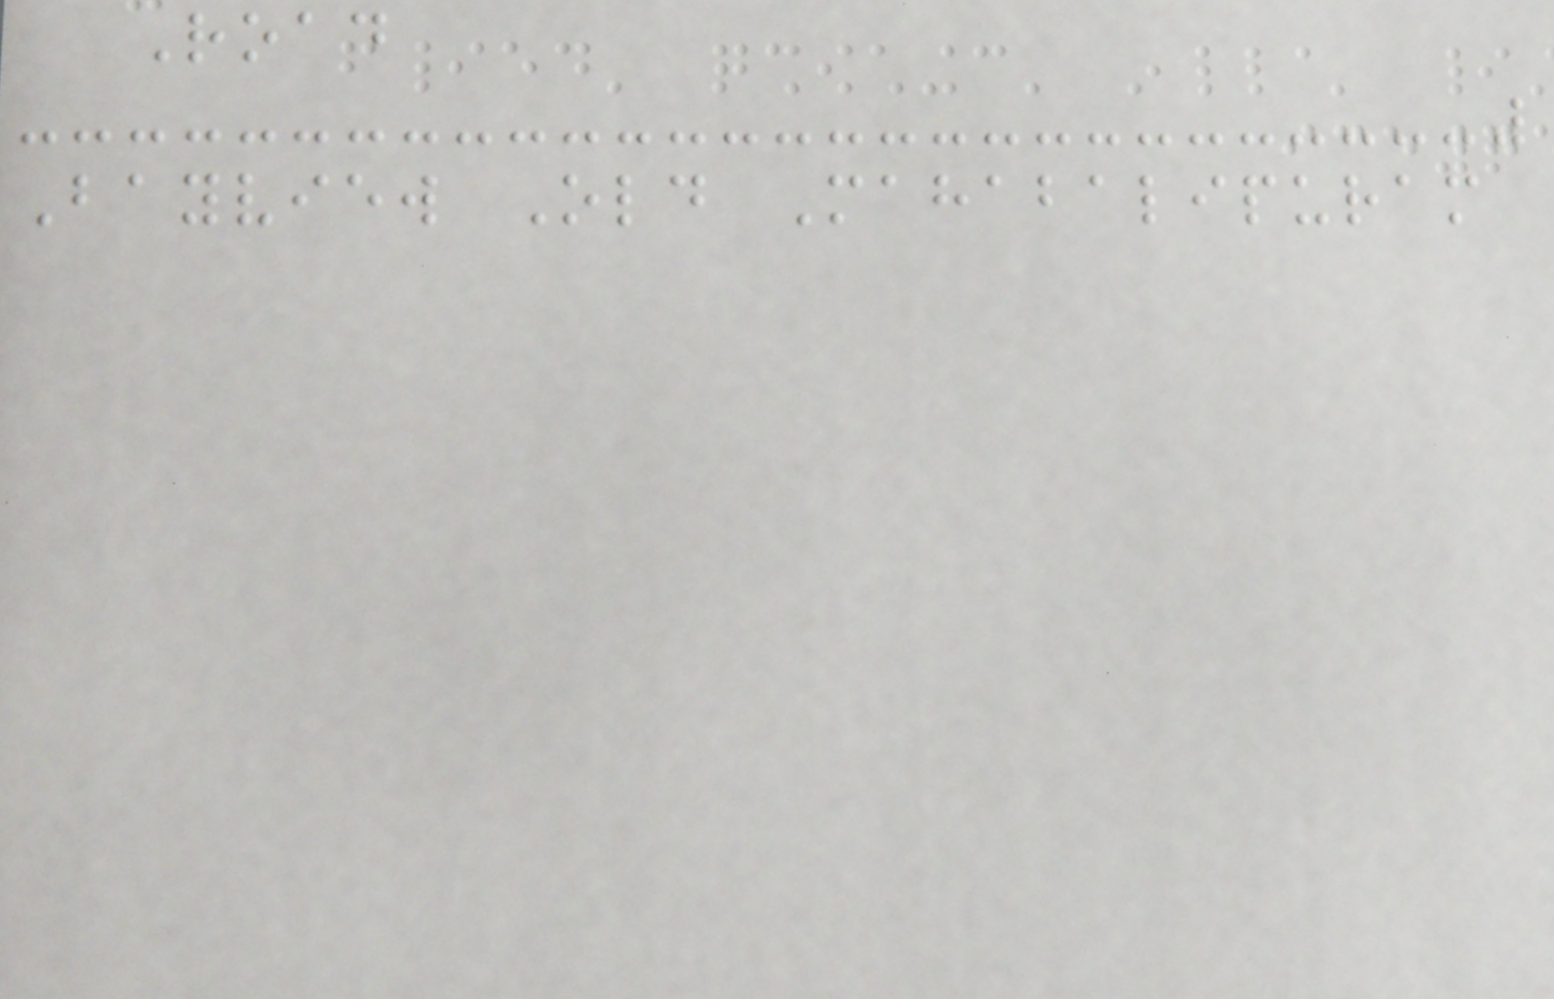Road
Bayview Old Mahabalipuram
